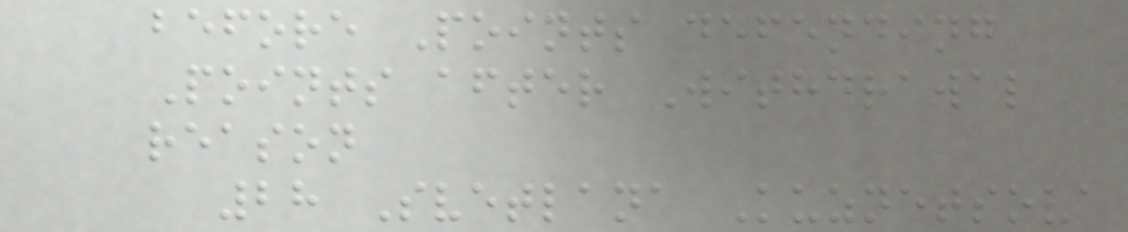before Points defending
Points after Withdrawal
reason
28 Svetlana Kuznetsova
